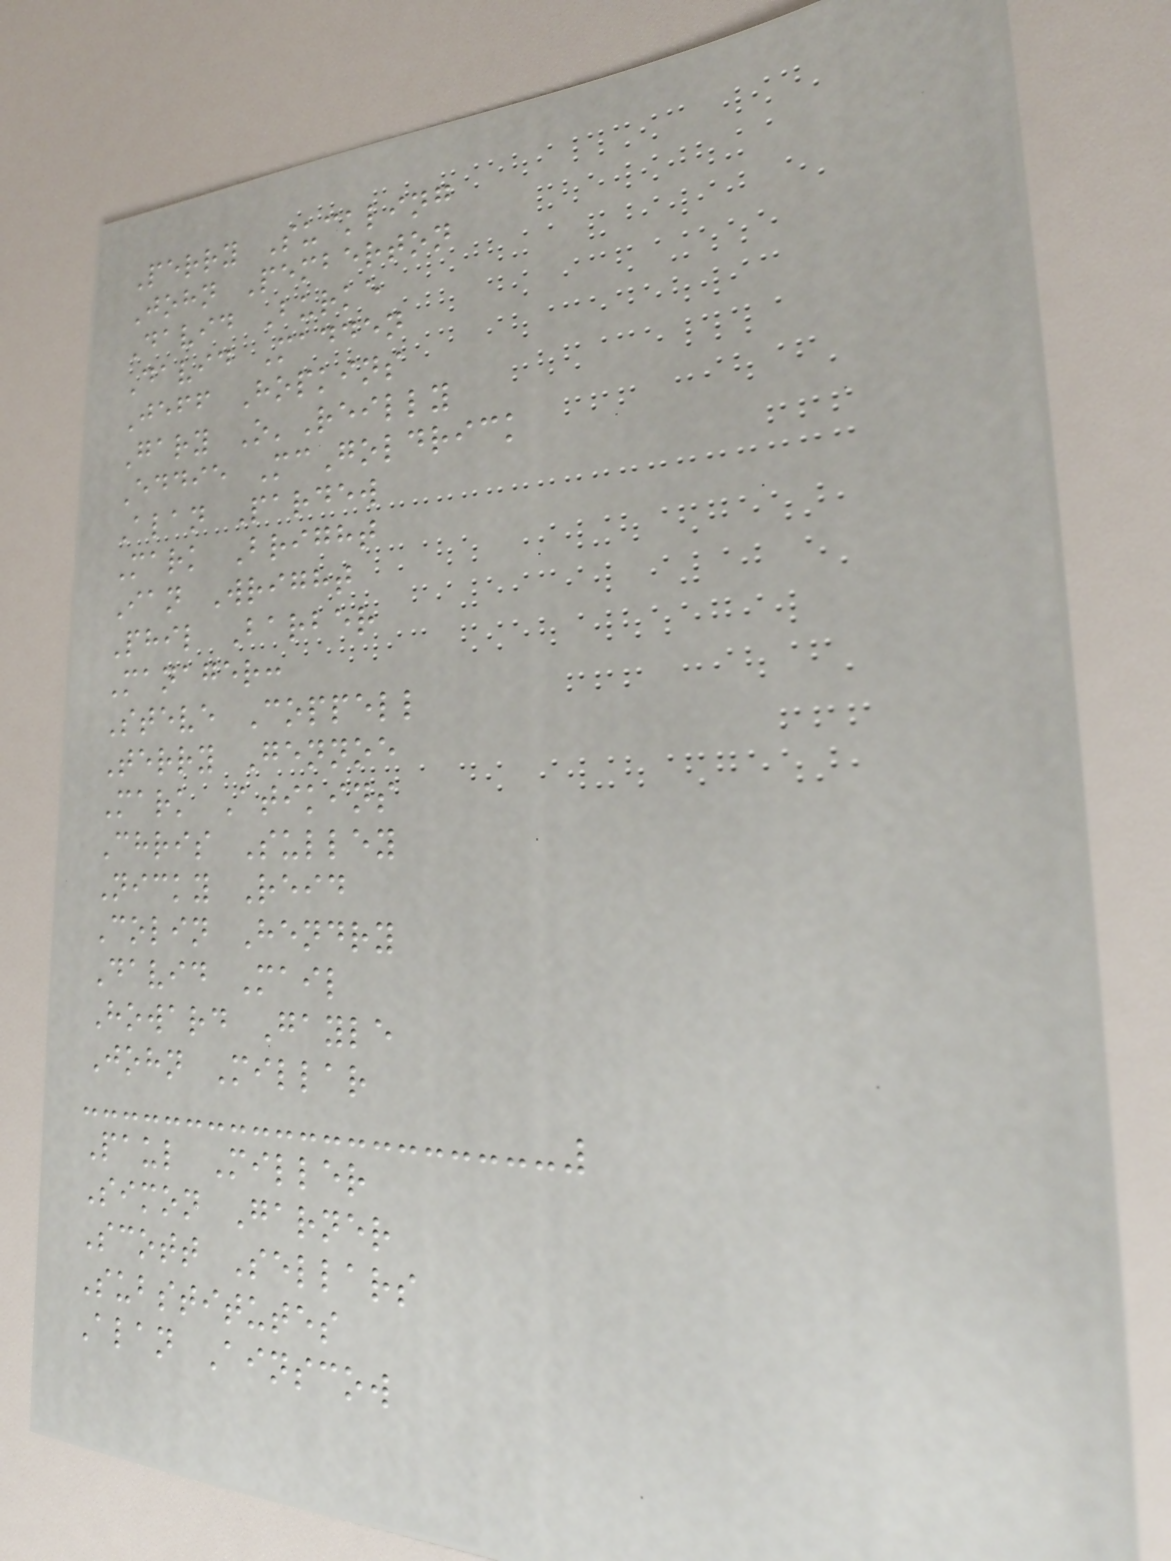Perry Suckling
John Pemberton
David Burke
David Madden
Jeff Hopkins
Gary O'Reilly
Eddie McGoldrick
Alan Pardew
Mark Bright
Ian Wright
Phil Barber
Manager:
Steve Coppell
Terry Gennoe
Mark Atikins
Chris Sulley
Nicky Reid
Colin Hendry
David Mail
Howard Gayle
John Millar
Paul Miller
Simon Garner
Scott Sellars
Substitutes
Alan Ainscow
